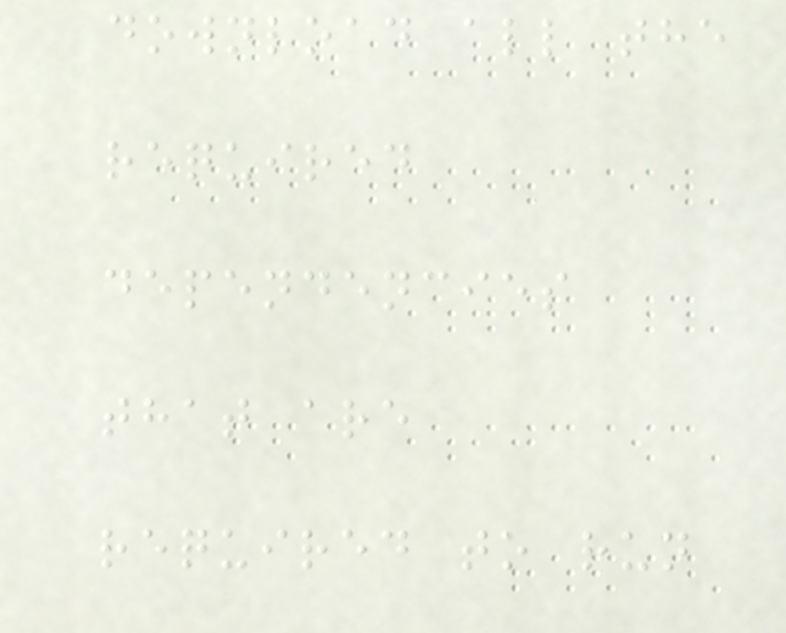download all the
required
dependencies
that are
required to run
